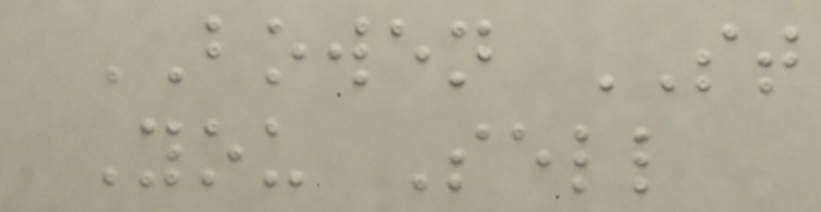BOWEN ST
You Sell
